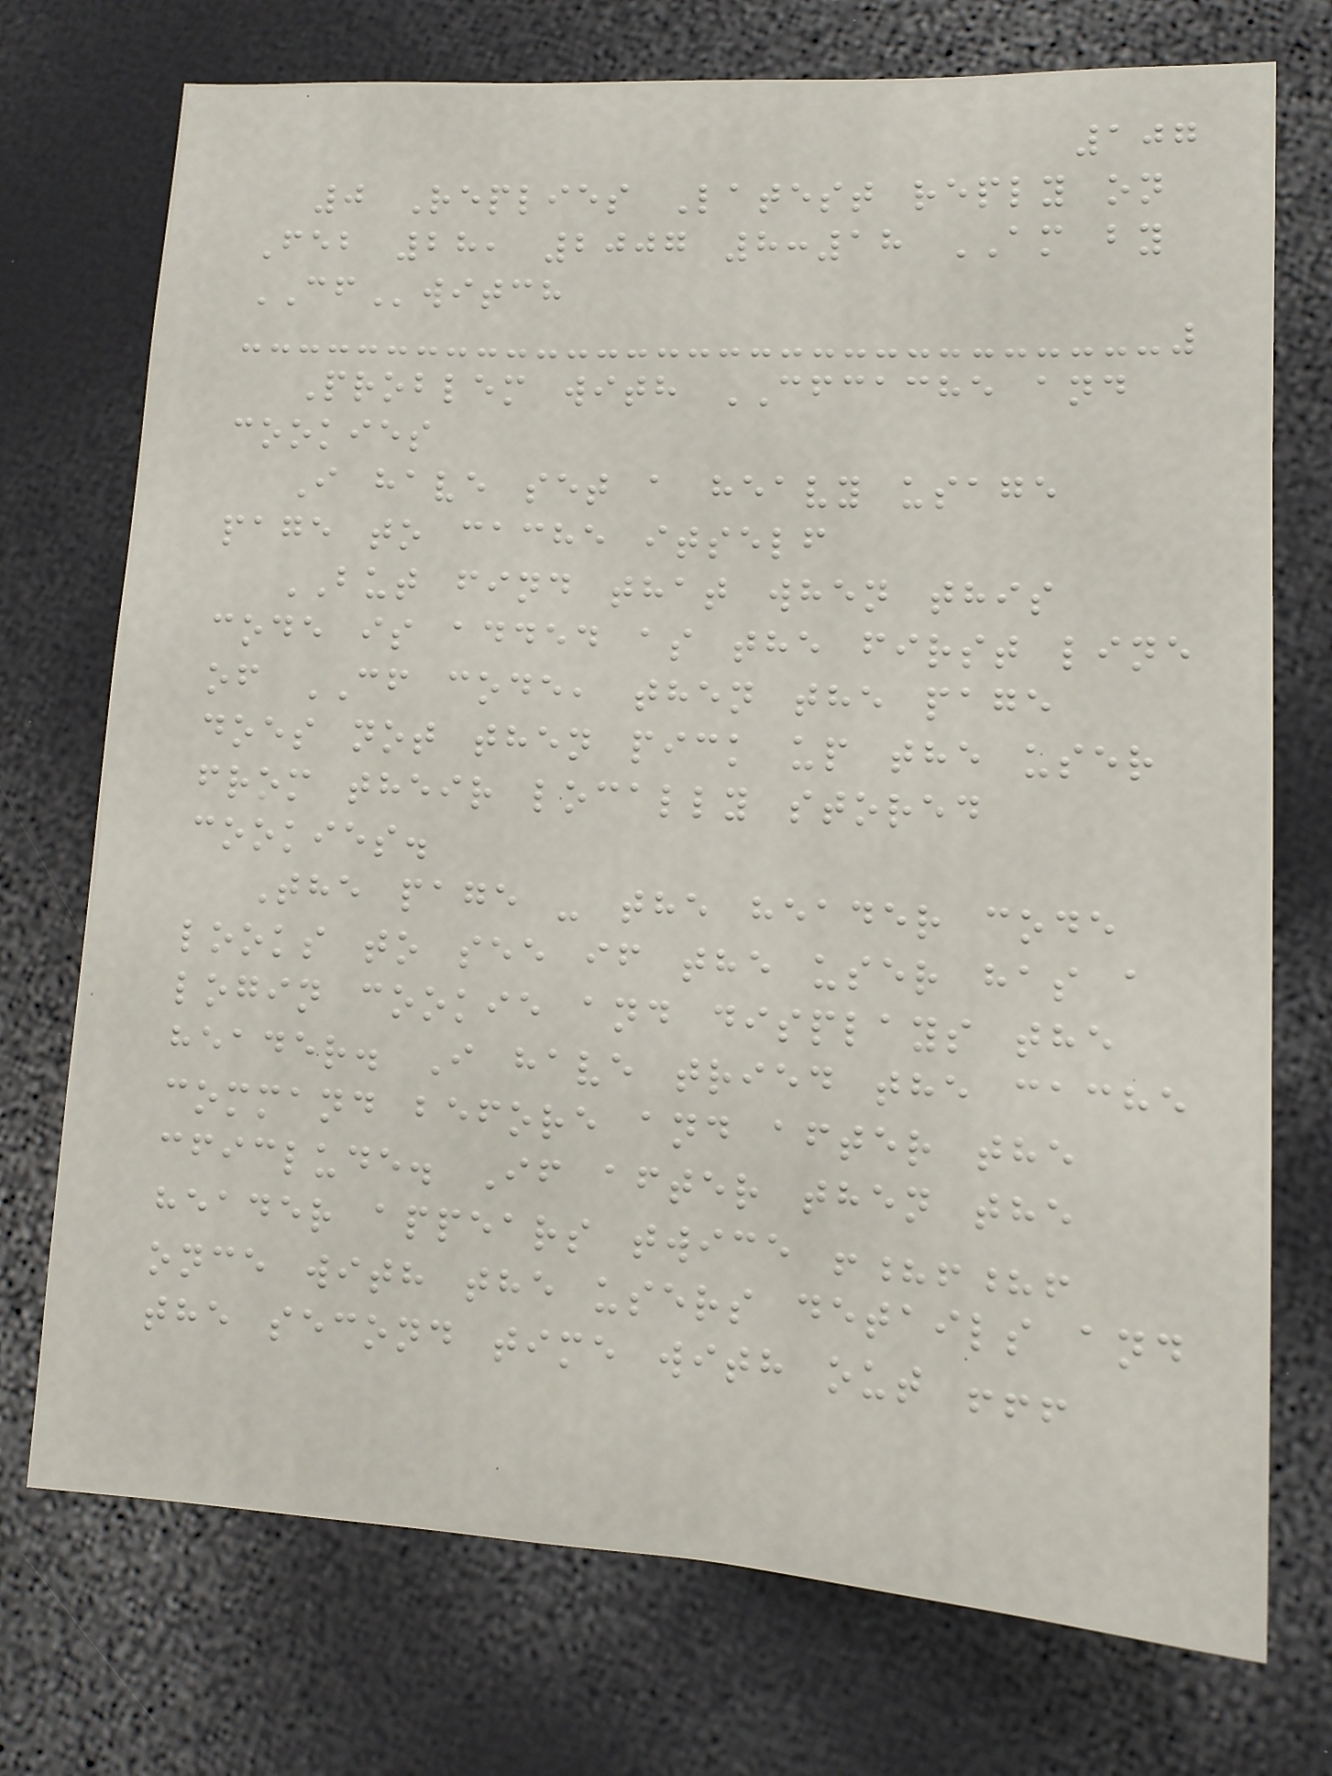107
0 Replies Latest reply on
Feb 28, 2007 8:18 AM by
CFwitch
Problem with CFCACHE and
cookies
I have set a heavy usage
page to cache itself
BUT find that when this
code is added as the first line
of CF code, then the page
does not then pick up the user
from their locally stored
cookies.
The page - the header code
looks to see if the user has a
login cookie and displays the
header. I have tried the cache
command before and after the
cficlude. If after then the
header appears twice !?!?!
once with the users details and
the second time with out !!!
